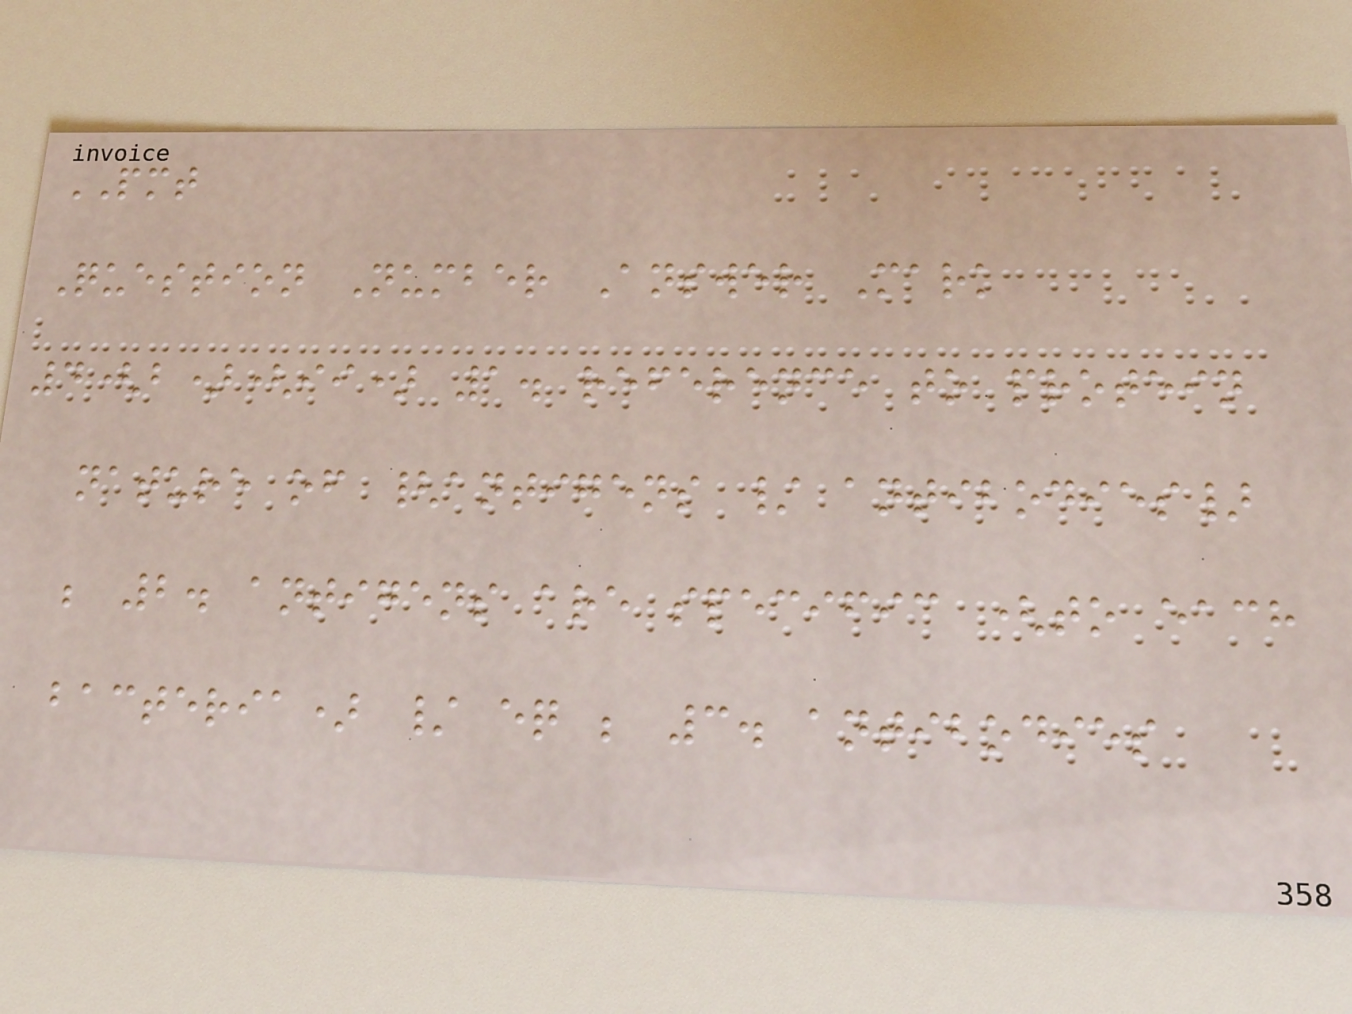PMT
Question Number Answer Mark
4(b)(ii) 1. reference to protein
nature of {antigens / antibodies}
; 2. antigens are specific (to each
bacteria) / eq ; 3. antibodies
